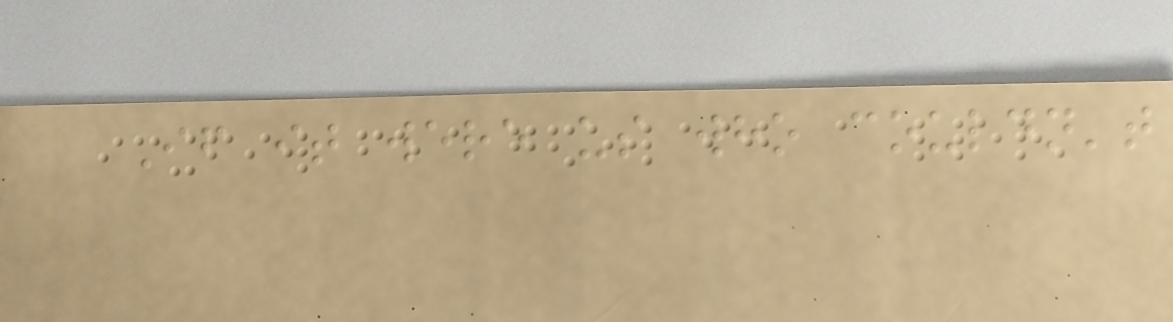If it were us who couldn't
